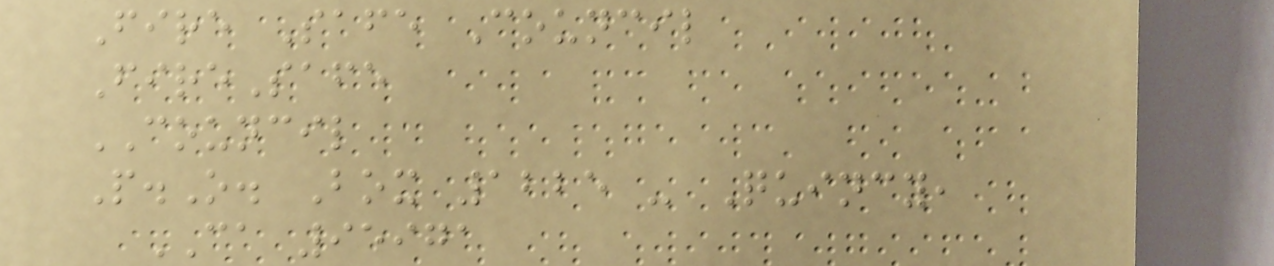Fire Safe Council
FireSafe
COUNCIL
P.O. Box 1225 - Quincy,
CA 95971
